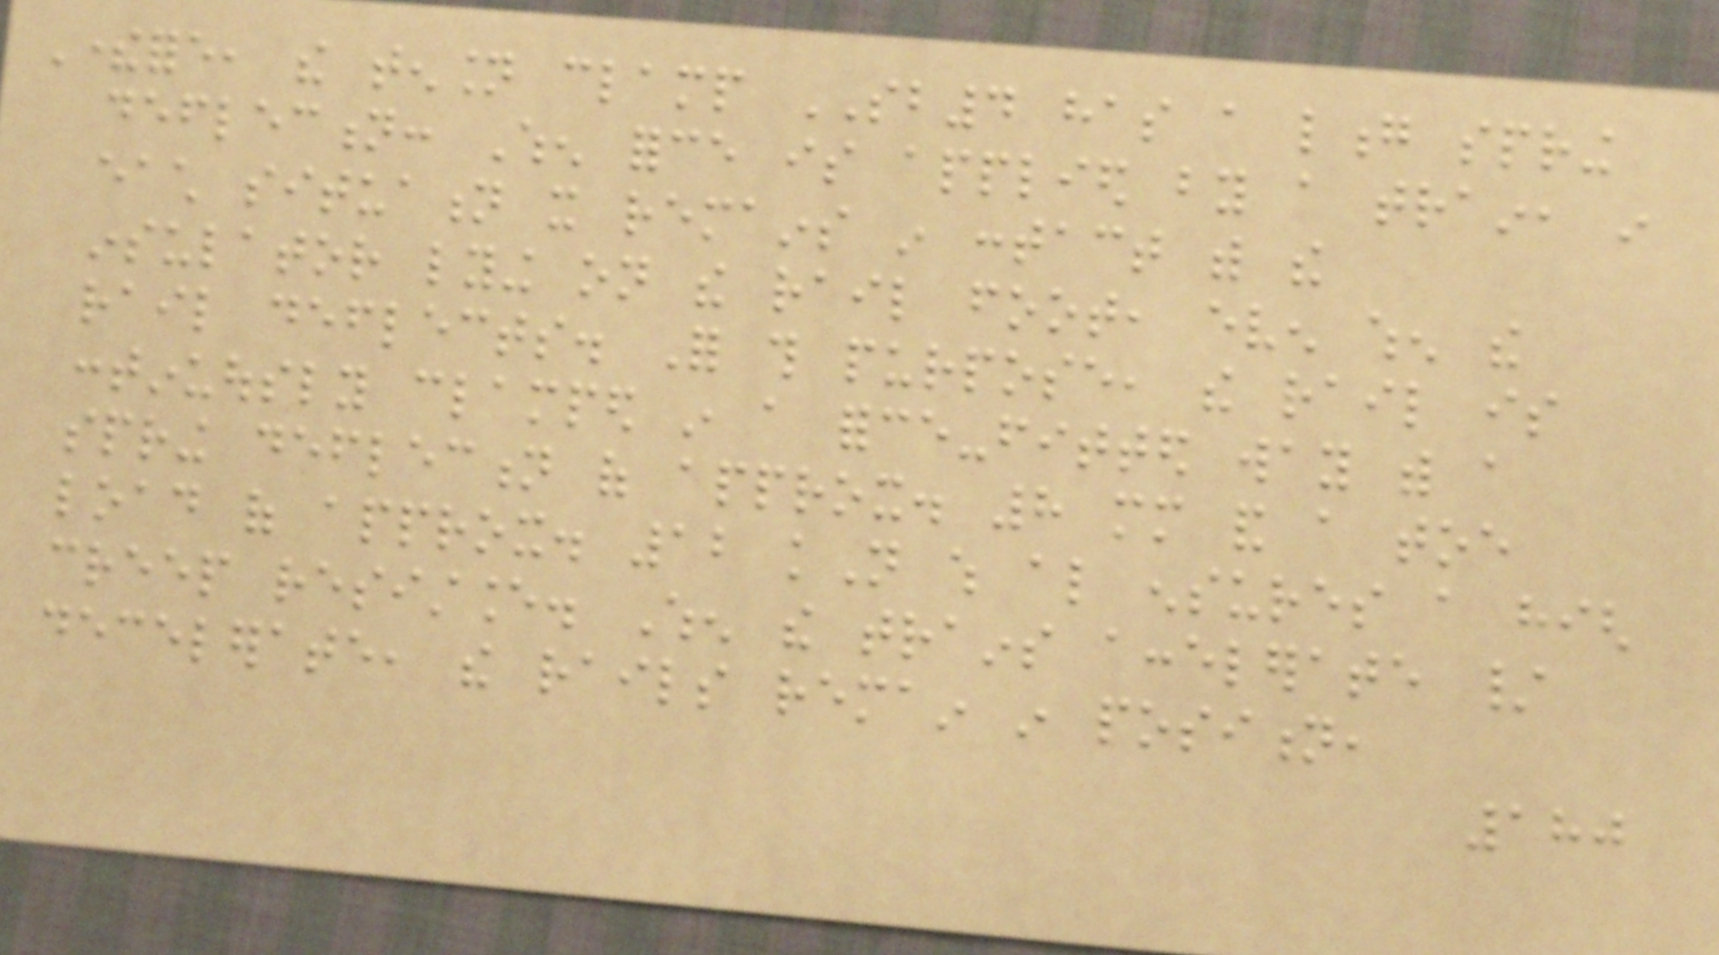Therefore, the tension clamp SB4 has a long spring
deflection: When force is applied by a train, in
each situation it remains in contact with the
insulator lying on the rail foot, even when the
rail deflects. For this purpose, the rail is
continuously clamped in a force-fitted way with a
spring deflection of approx. 8 mm and a toe
load of approx. 12 kN which also ensures a high
creep resistance. When the trains accelerate /
decelerate, the rails remain in position,
180
